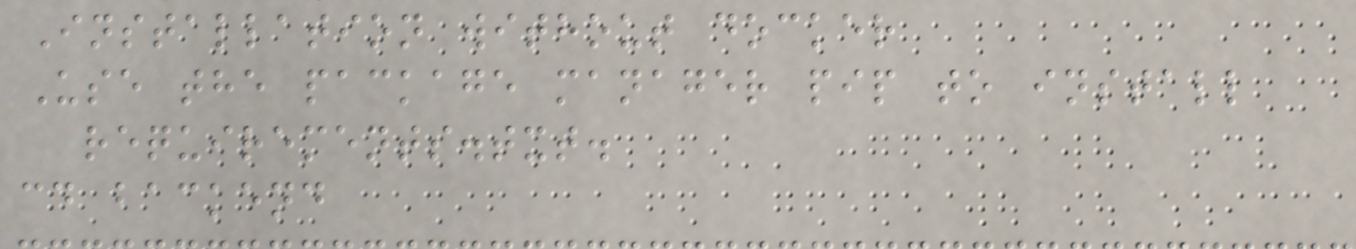Installation without docker
Use the package manager pip to install
requirements.txt.
cd backend
